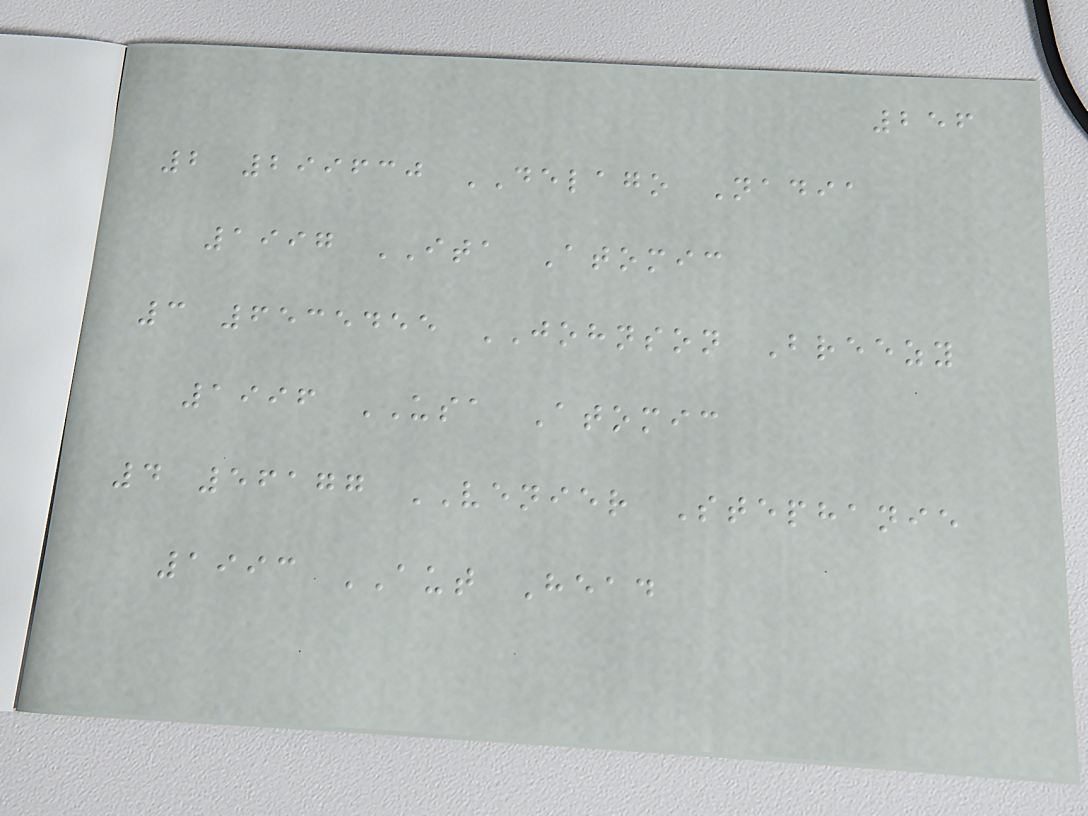256
2 299630 DELAGO Nadia
1997 ITA Atomic
3 6535455 JOHNSON Breezy
1996 USA Atomic
4 56177 VENIER Stephanie
1993 AUT Head
